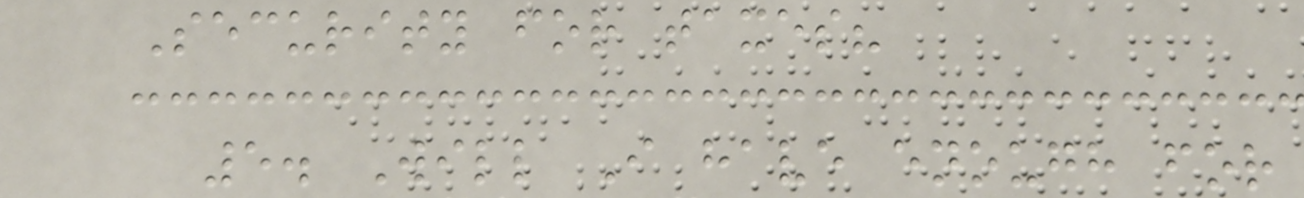Security for taxes?
5. Will I have enough for
